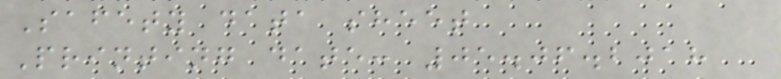Safety data sheet
Printing date: 05.06.2018
